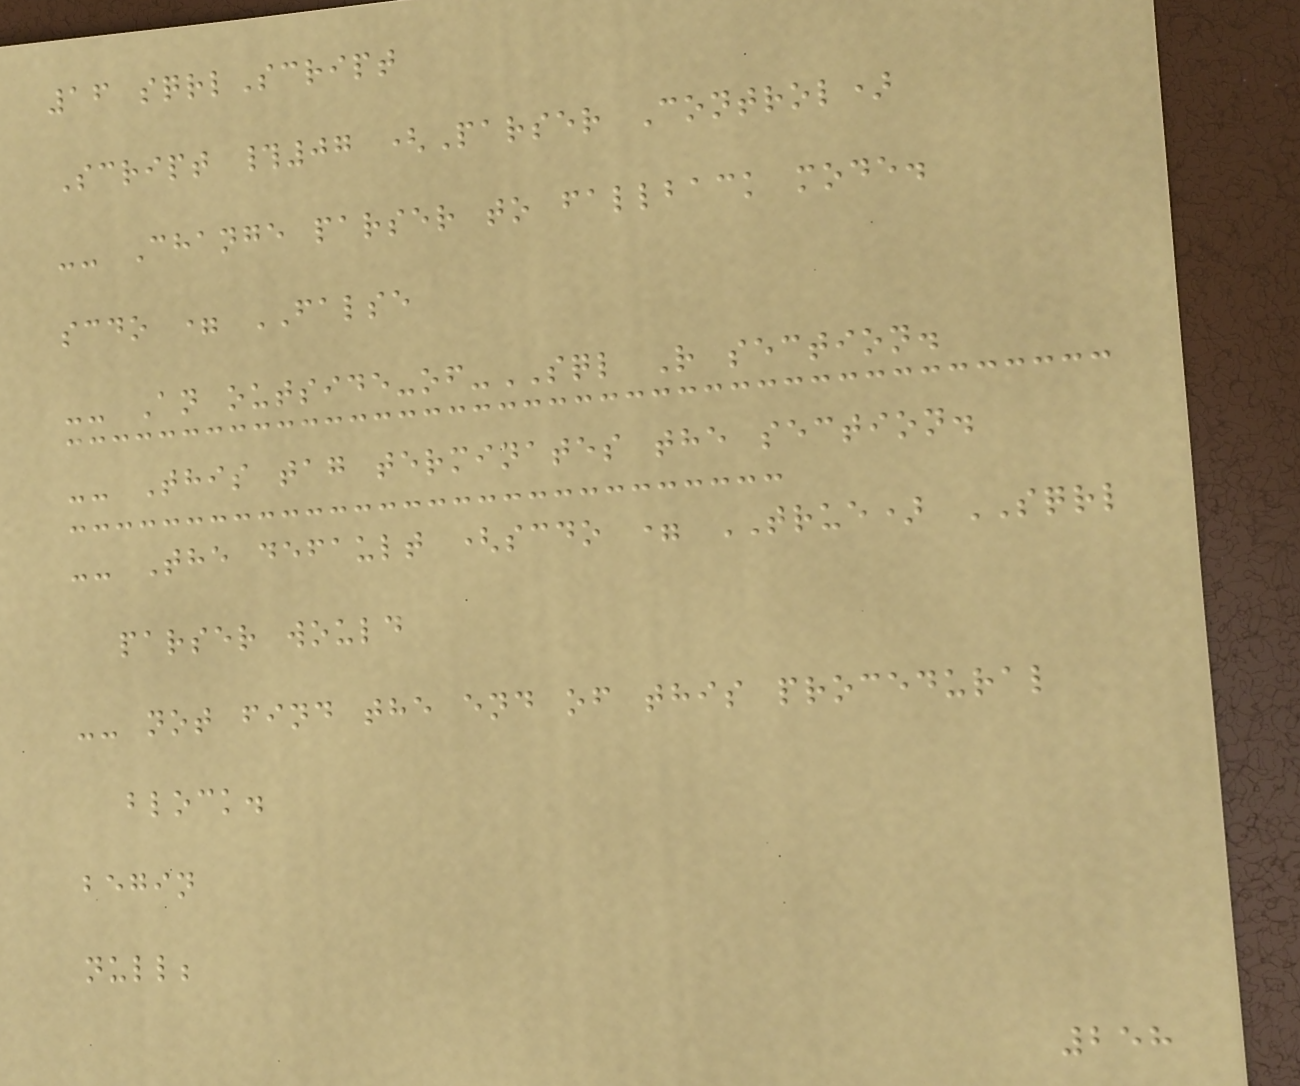16 sqrlScript
Script #07 (Parser Control)
-- Change parser to fallback mode.
scdo = FALSE
-- An outside-of-SQL R section.
-- This tag terminates the section.
-- The default (scdo = TRUE) SQRL
parser would
-- not find the end of this procedural
block.
begin
null;
258
